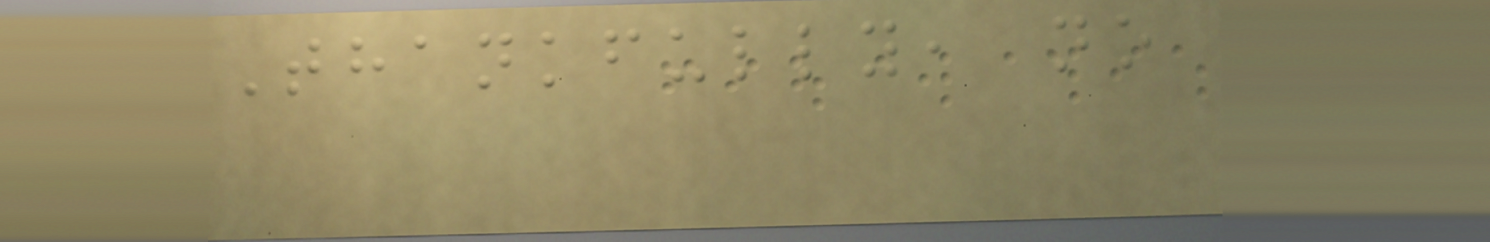Thankfully, no
